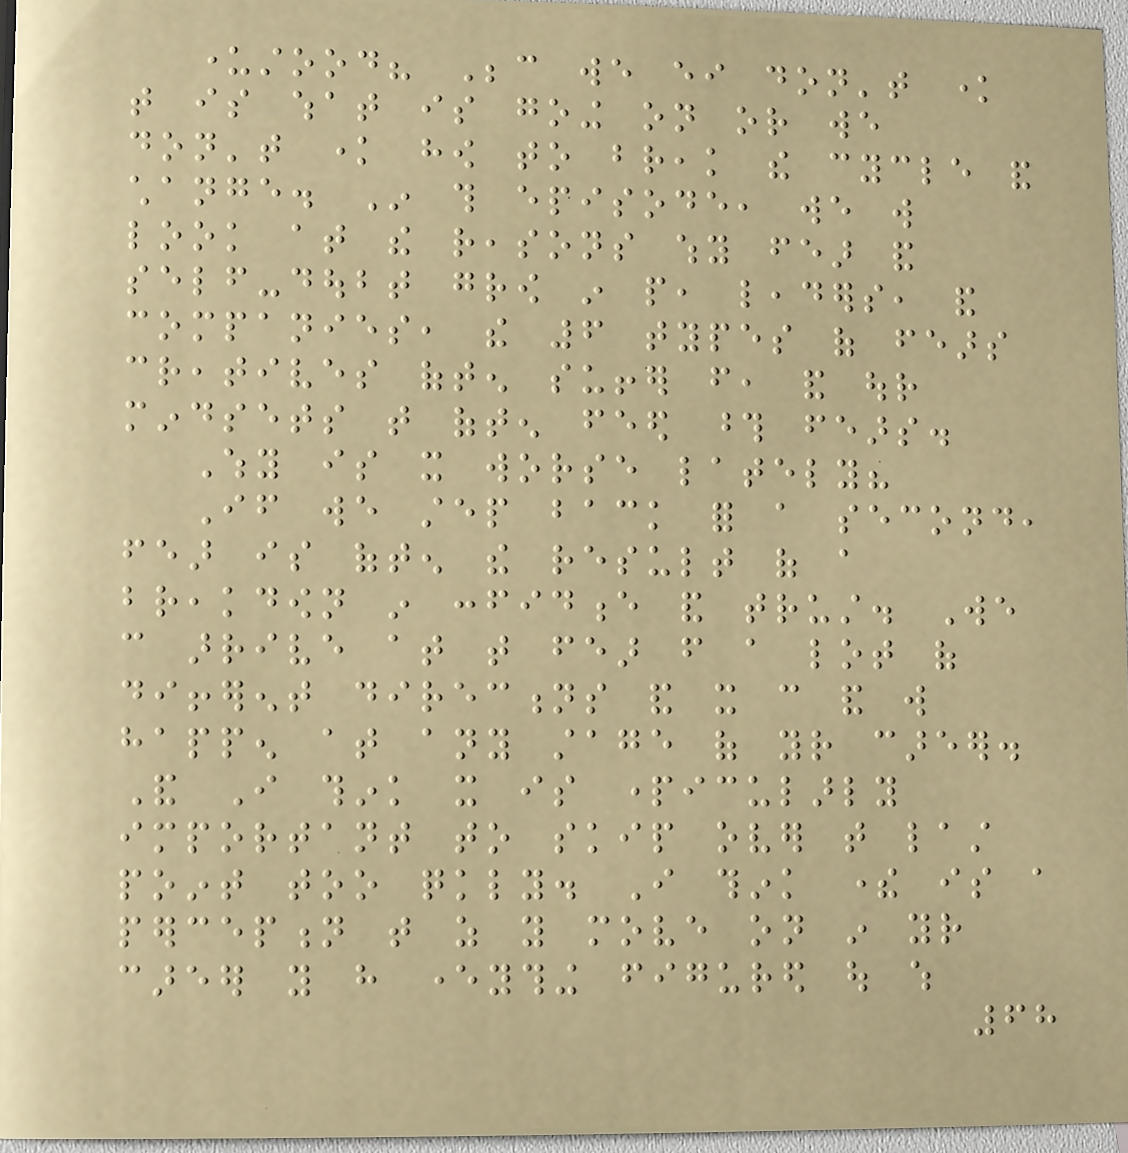understood? Because we either don't know
that is what is going on or we
don't know how to break the cycle and
change. In this episode, we will
look at the reasons why fear and
self-doubt grow in people, leaders, and
companies, the 6 types of fears
creatives often suffer from, and our
mindsets that often feed those fears.
Why is it worse lately?
If we step back for a second,
fear is often the result of a
breakdown in confidence and trust. We
can arrive at that fear from a lot of
different directions and it can and will
happen at any stage of your career.
And I think it is particularly
important to skip over that last
point too quickly. I think there is a
perception that as you move on in your
career you have everything figured out which
68
